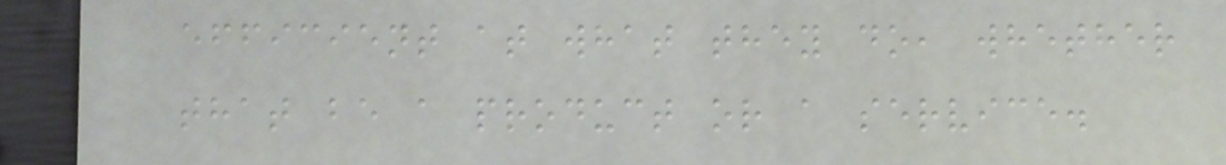efficient at what they do, whether
that be a product or a service.
